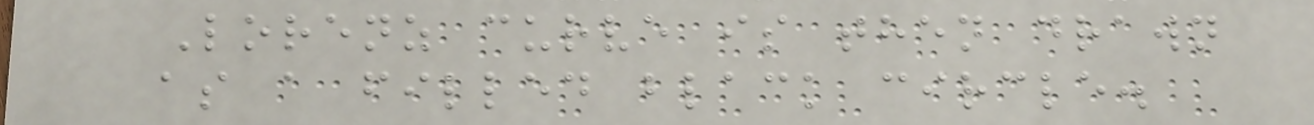Lorenz curve is then drawn
as a filled black circle.
